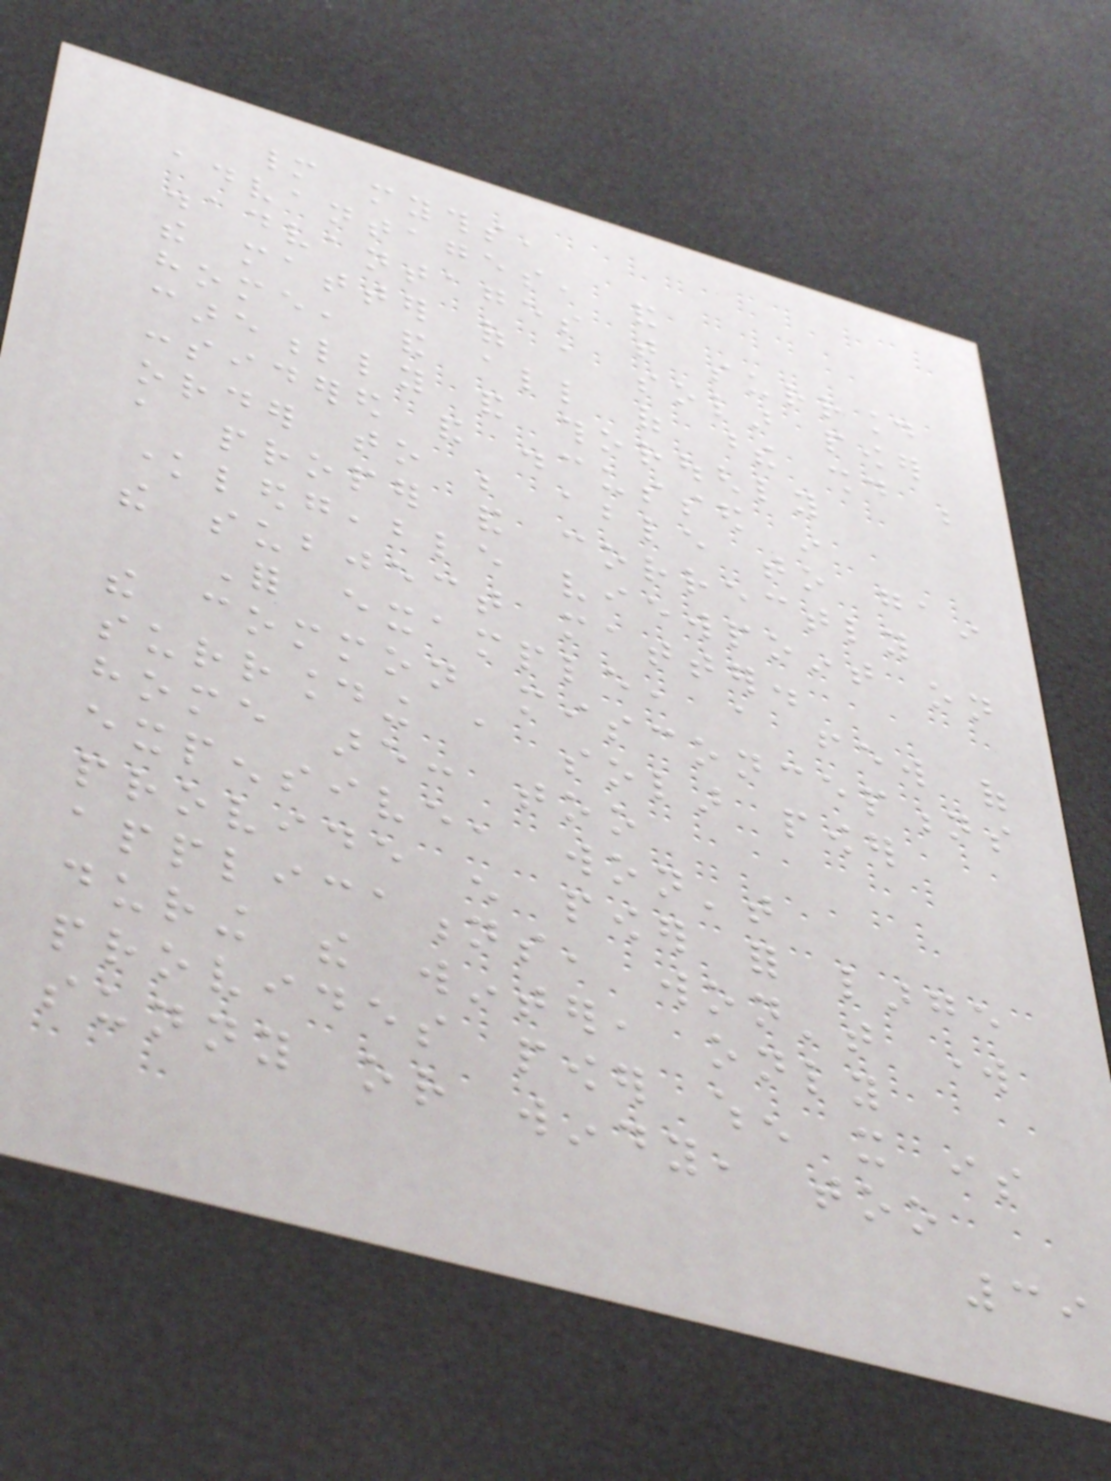many myths,
advantages, and
disadvantages that surround
the matter of a solar power
home, and all of these should be
carefully and thoroughly
considered and discussed in
order to be able to gain
a proper and correctly
knowledgeable viewpoint on
the subject matter.
For example, a few of
the common misconceptions
surrounding a solar power
home are: too
expensive, won't
provide enough power for large
applications, won't work
during the winter, only
provides power when it is
sunny or windy, too
39
